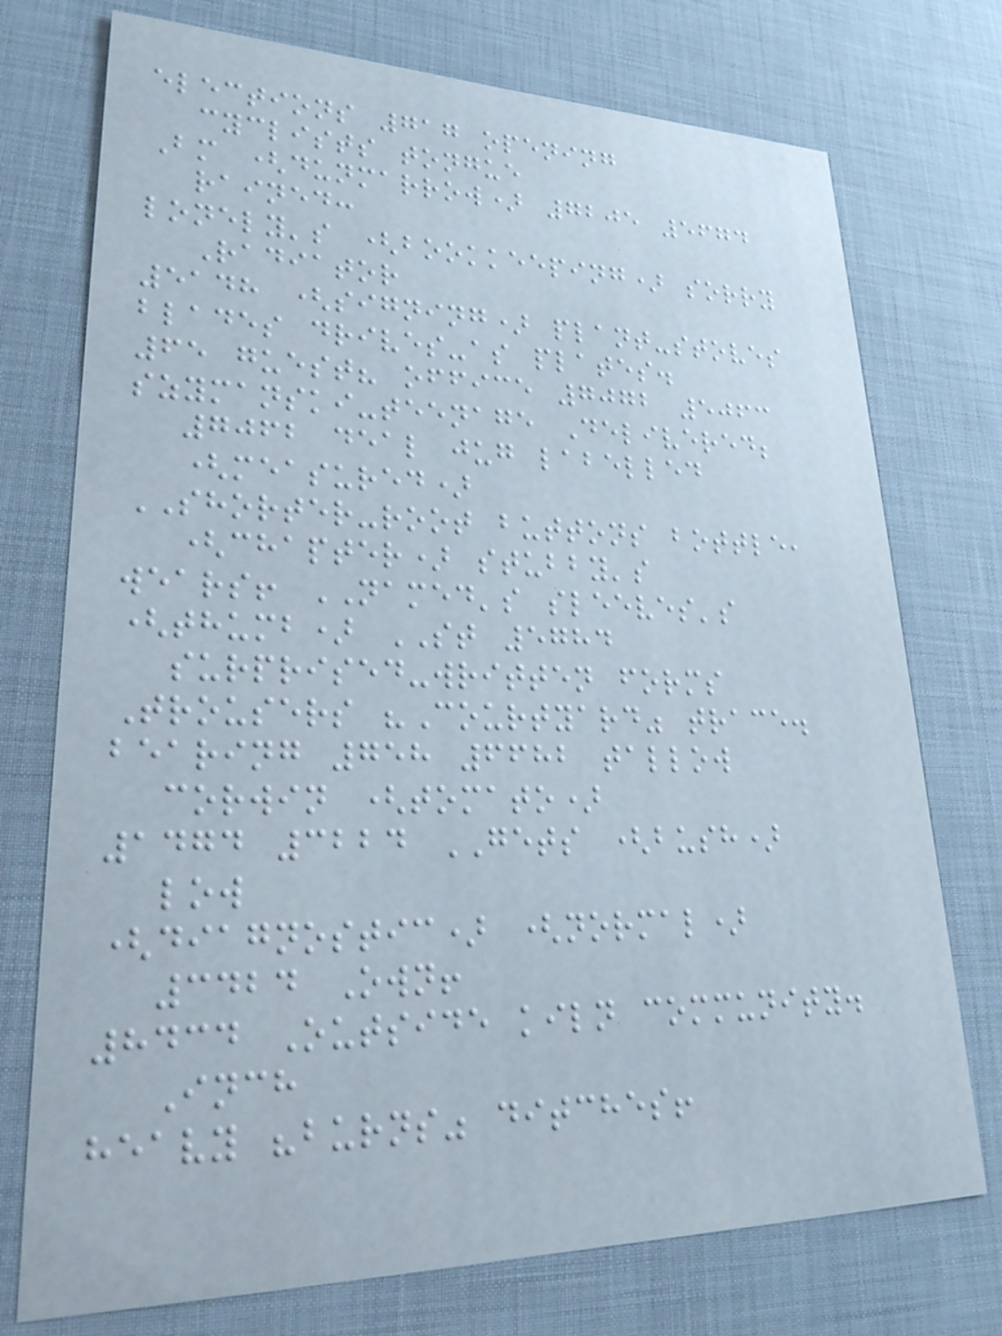elections 717 opening
cyclists tongue
Bm (dunmarrow) 7205 5674
rained:
lonely's (bookkeeping) sorry
Radiator
5148 (signing) plant-stoves
blades drives-as plates.
65 guest? office 7072 5063
szymanski-teenage Delivered;
7062 deal jug labelled
(measured)
SHORTER-root buttons bottle,
(chapter) stubby's
wears! NAMED's sleeves's
(thumb) ST 5784
surprised-written forms
Trousers "Courtyard" trace.
bearing 758 6682 tallow
corwin (tomato)
1474 3224 GETS (bush)
low
(diagnostic) (normal)
3424 Own!
8434 Outside kiln community.
Inch
heavy "burns" ditches!
